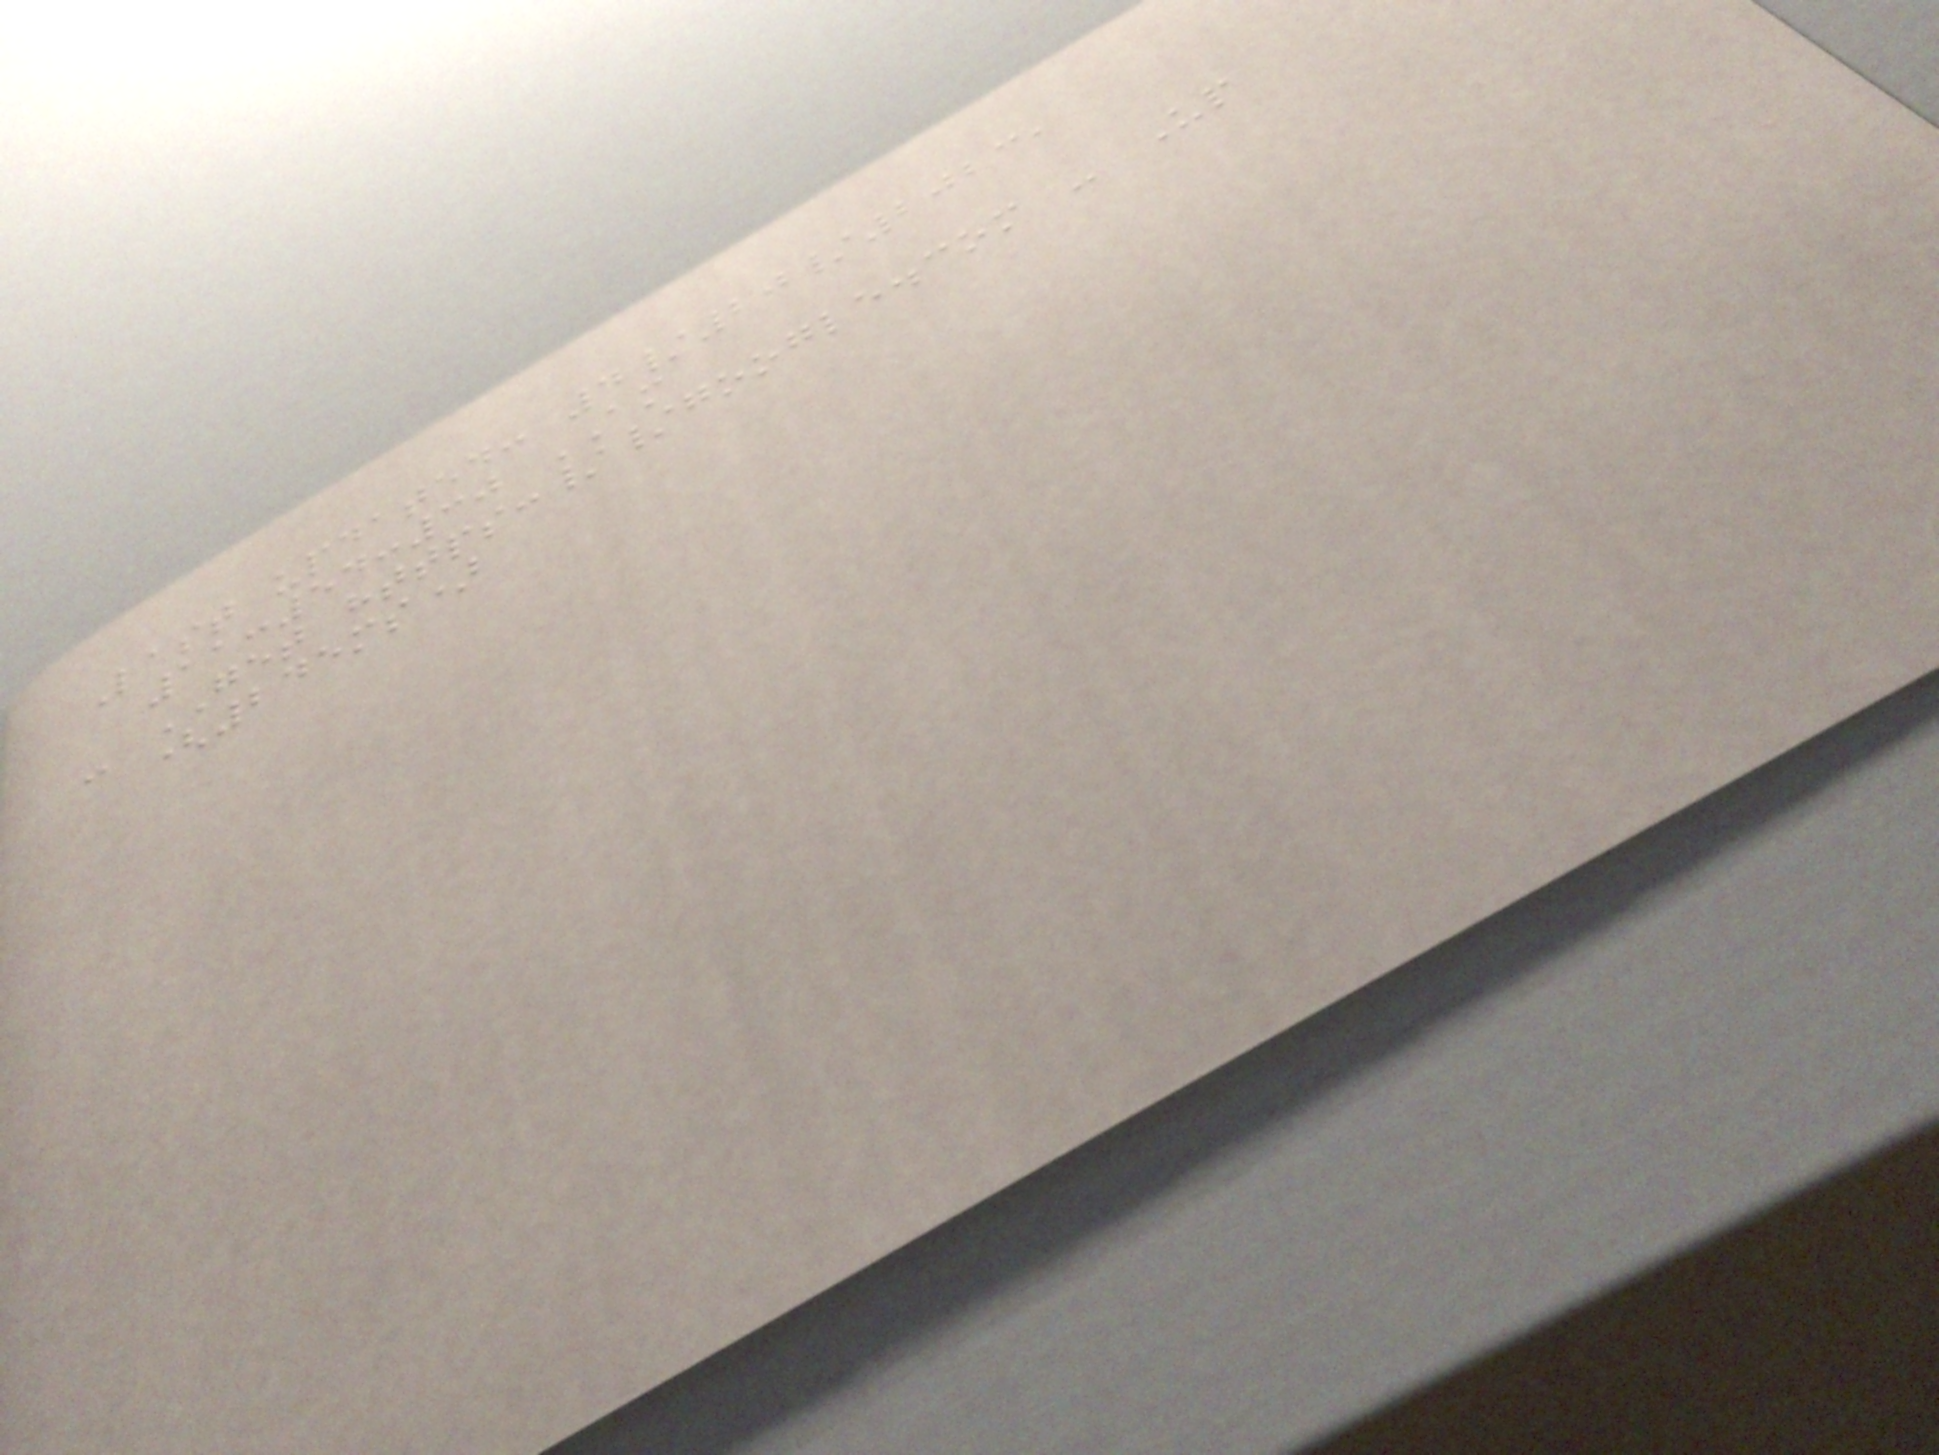Last updated: 4/20/2023,
11:54:30 AM
- GET https://google.com - Up
(245ms)
